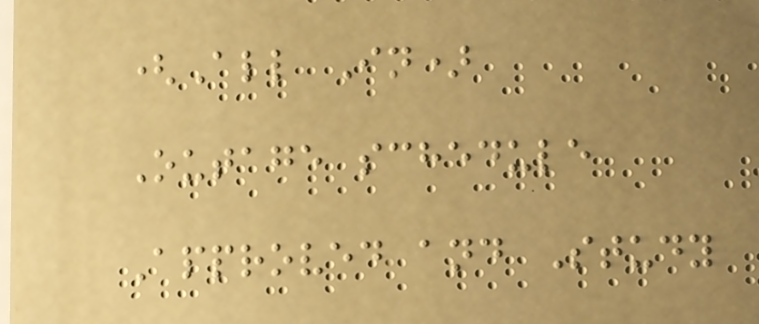(All In)
Outage schedule
Approved and Study
